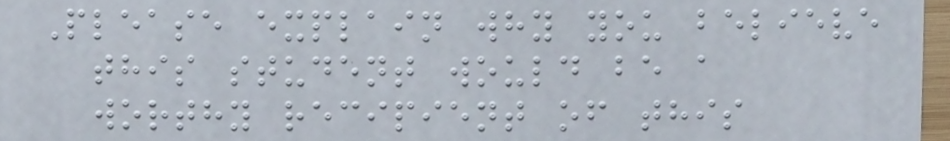Please explain why you believe
this student would be a
worthy recipient of this
